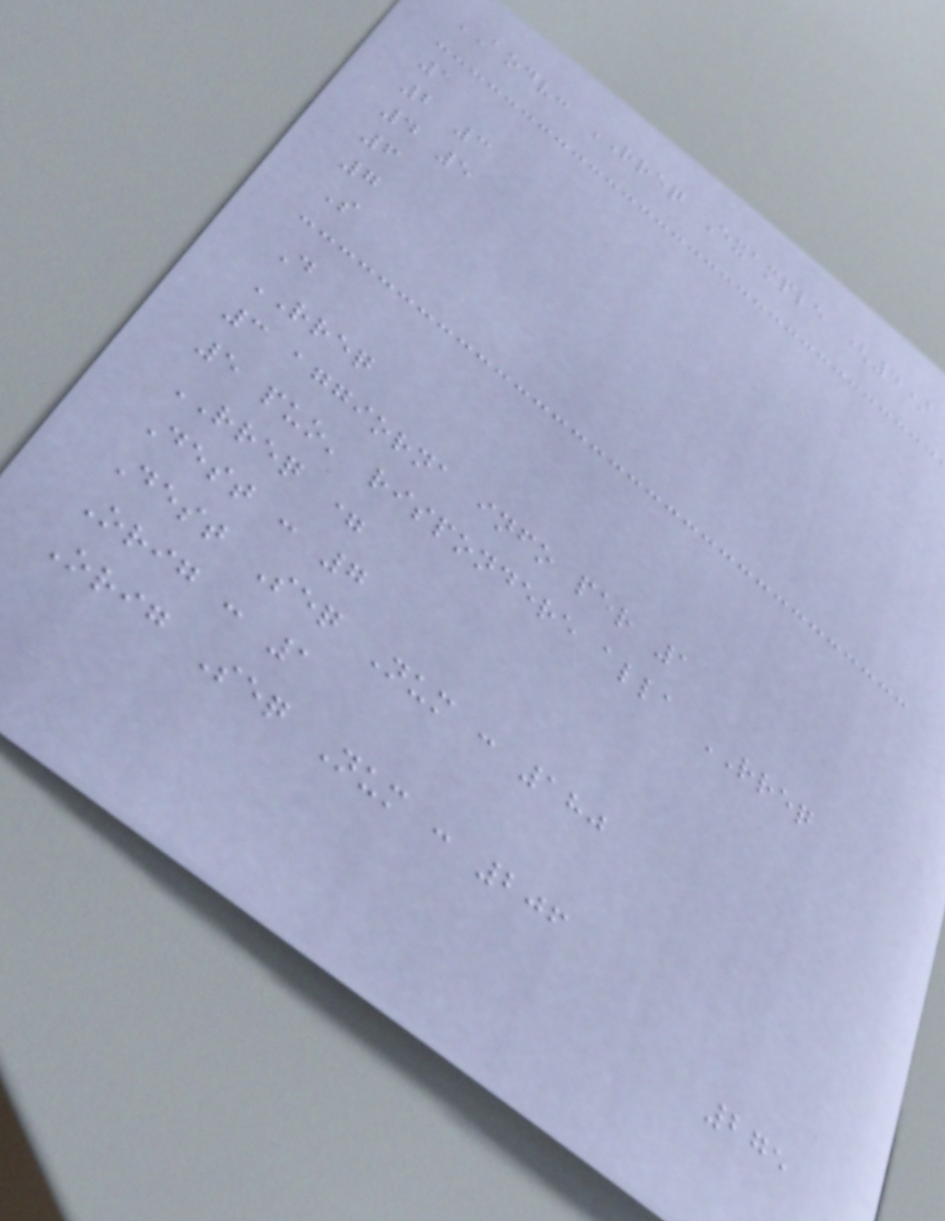AODV: RREQ Example (4)
1
2 3
4 5
6
7
S
D
RREQ
3 aggiorna info per 1
5 puo' rispondere alla RREQ
RREQ =
Dest : 7
Dest Seq Num : 180
Orig : 1
Orig Seq Num : 206
275
